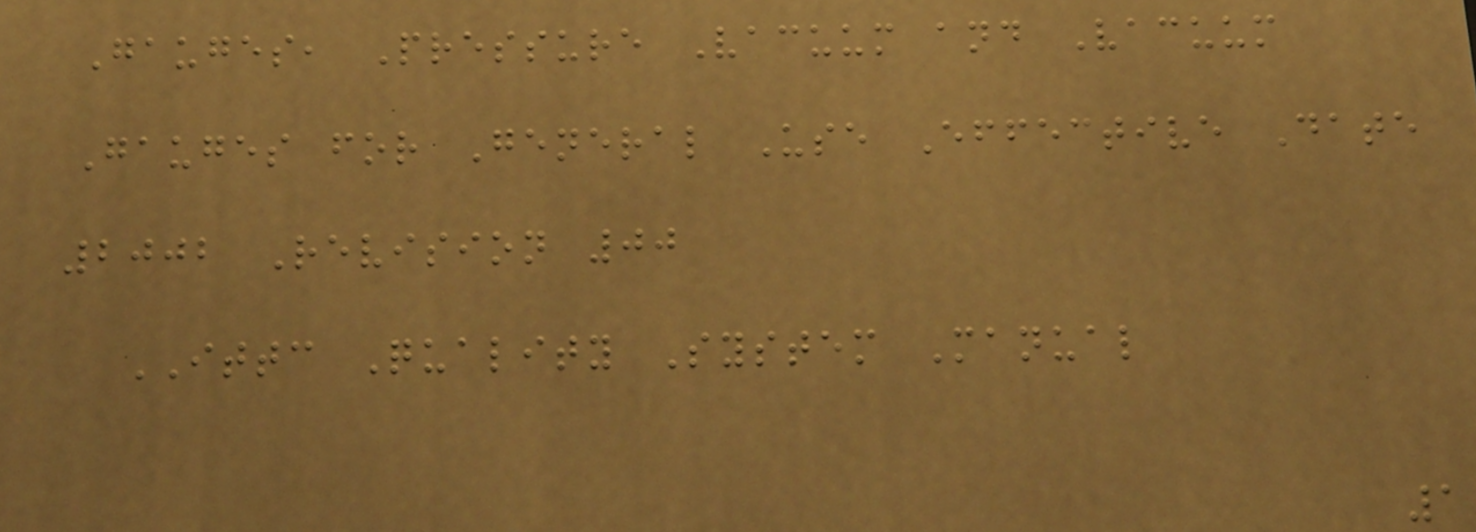Gauges, Pressure Vacuum and Vacuum
Gauges for General Use Effective Date
2002 Revision 00
ITTC Quality System Manual
1
